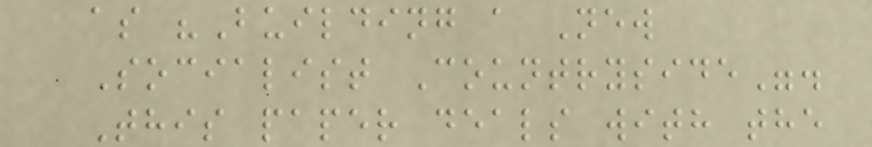as "Building a New
Socialist Countryside".
This paper deals with the
